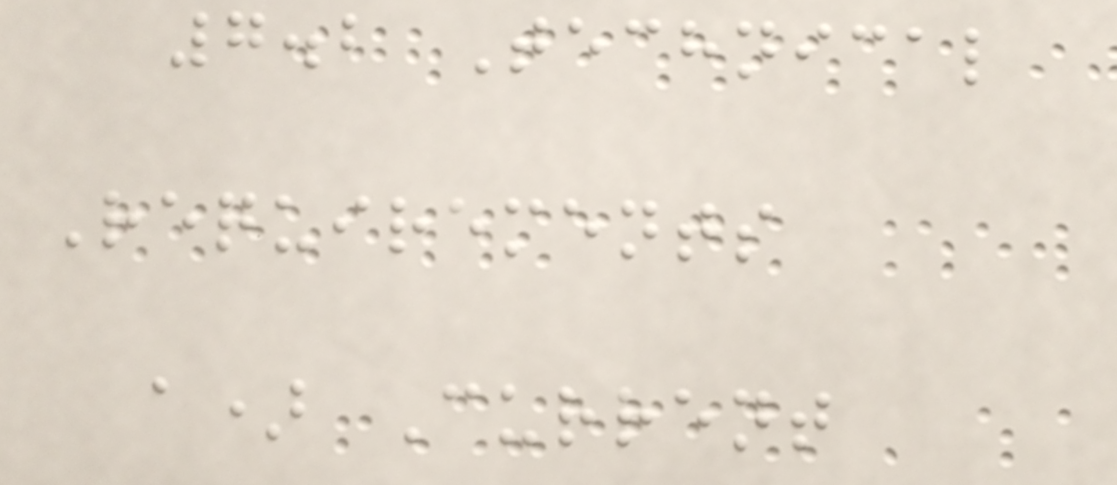7.2 Technical
Requirements
a) Current
